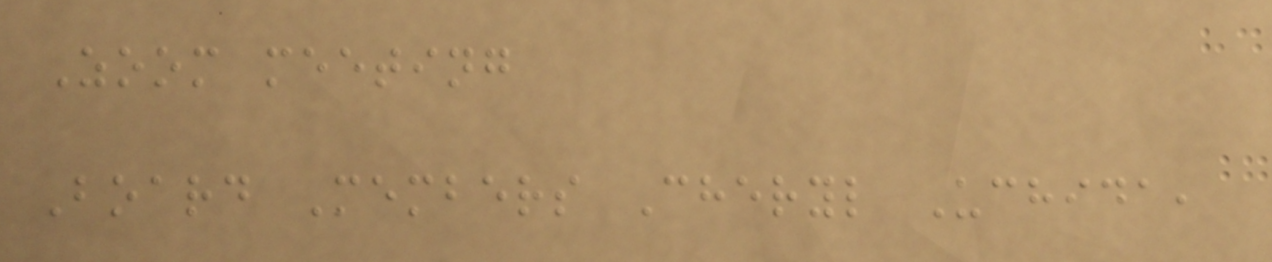Zoom meeting
Board Members Cheryl Uchida,
